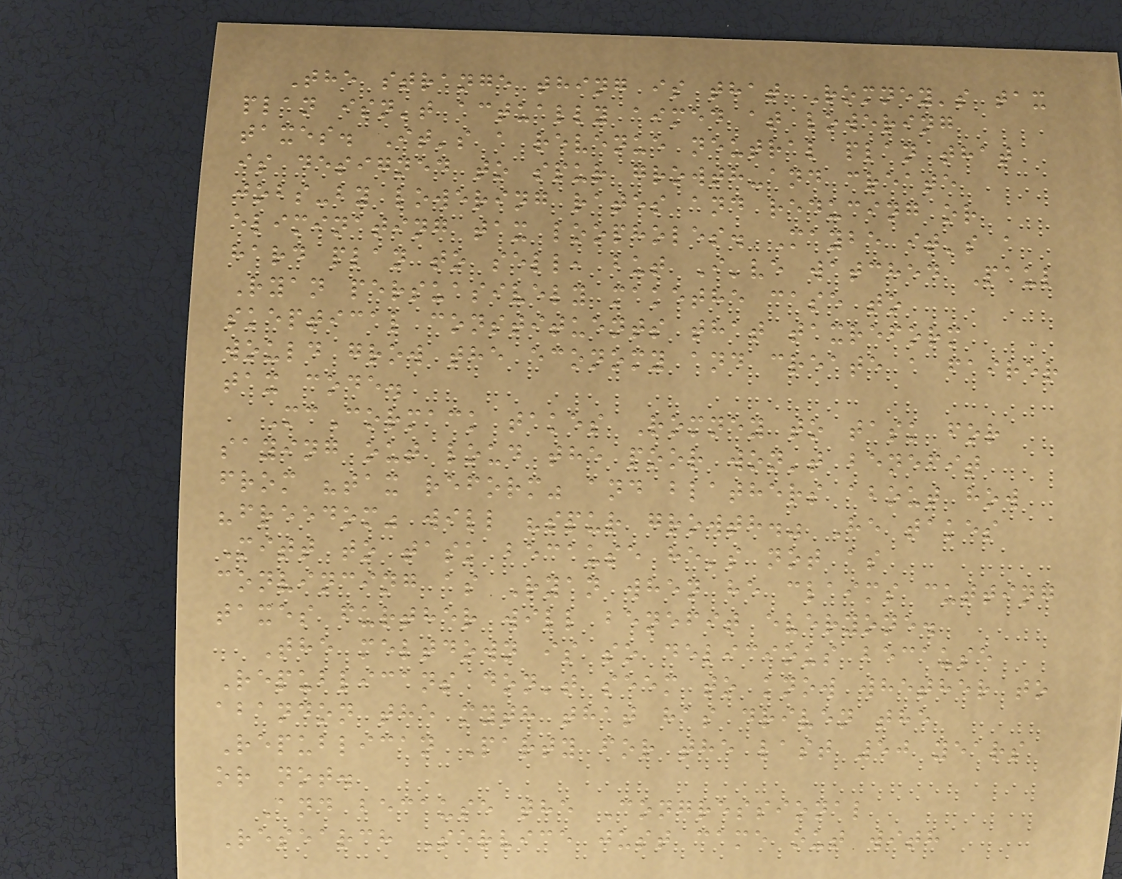The strange thing is that Romney's tax
plan isn't actually aimed at lowering
taxes. It's a revenue neutral plan that
is designed to spur growth-and create
jobs-by lowering rates and reducing or
eliminating tax loopholes. Maybe it's a
hard plan to sell, but I've watched Paul
Ryan persuasively makethe case to
skeptical constituents that taxreform
would grow the economy and create a fairer
tax code.
McCormack takes Romney to task for
saying out loud the poor won't benefit
from "tax reform" and blathers about how
"freedom" will "spur growth." He takes
Mitt to task because he's not as
convincing as Ryan when he claims cutting
taxes further will benefit everyone.
The meltdown is so delicious because
Republicans don't seem to know whether to
abandon the myth that has driven the
Republican Party for the last 50 years
or not.
And because the Congressional
Research Service just came out with
